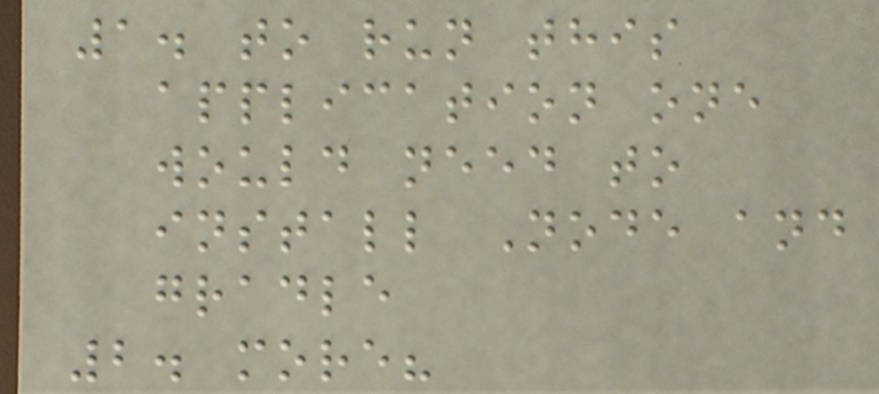1. to run this
application one
would need to
install Node and
gradle
2. more?
